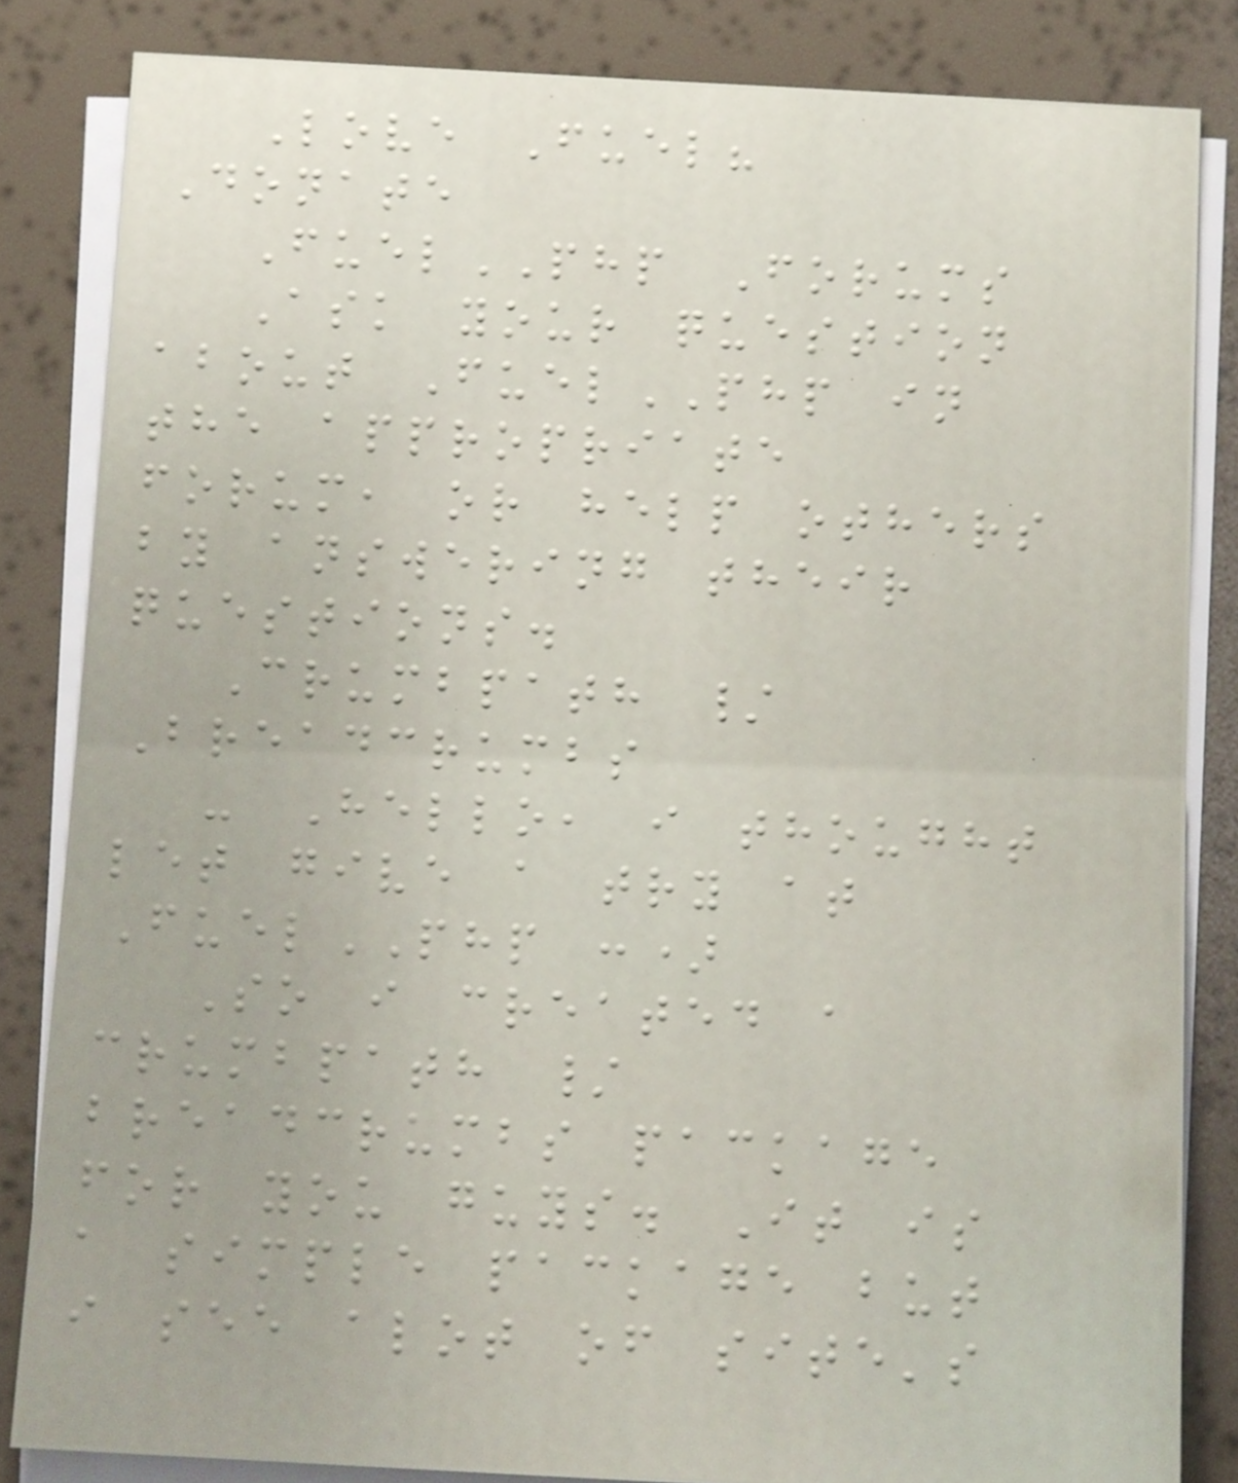Love Fuel?
Donate
FuelPHP Forums
Ask your question
about FuelPHP in
the appropriate
forum, or help others
by answering their
questions.
Crumbpath /
Breadcrumbs
- Hello, i thought
let give a try at
FuelPHP :)
So i created a
crumbpath /
breadcrumbs package
for you guys. It is
a simple package but
i see alot of site's
